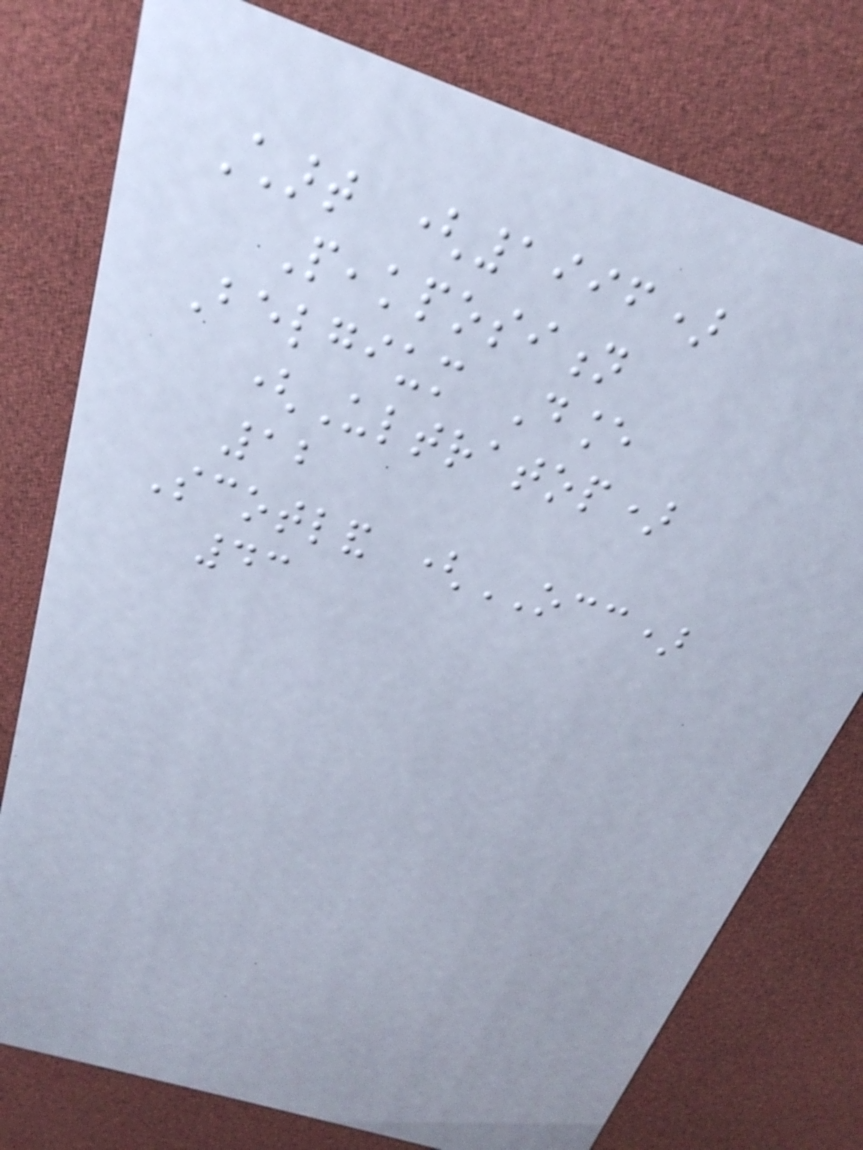Chart (1996)
Peakposition
Belgium Dance
(Ultratop)
12
Scotland (OCC)
43
